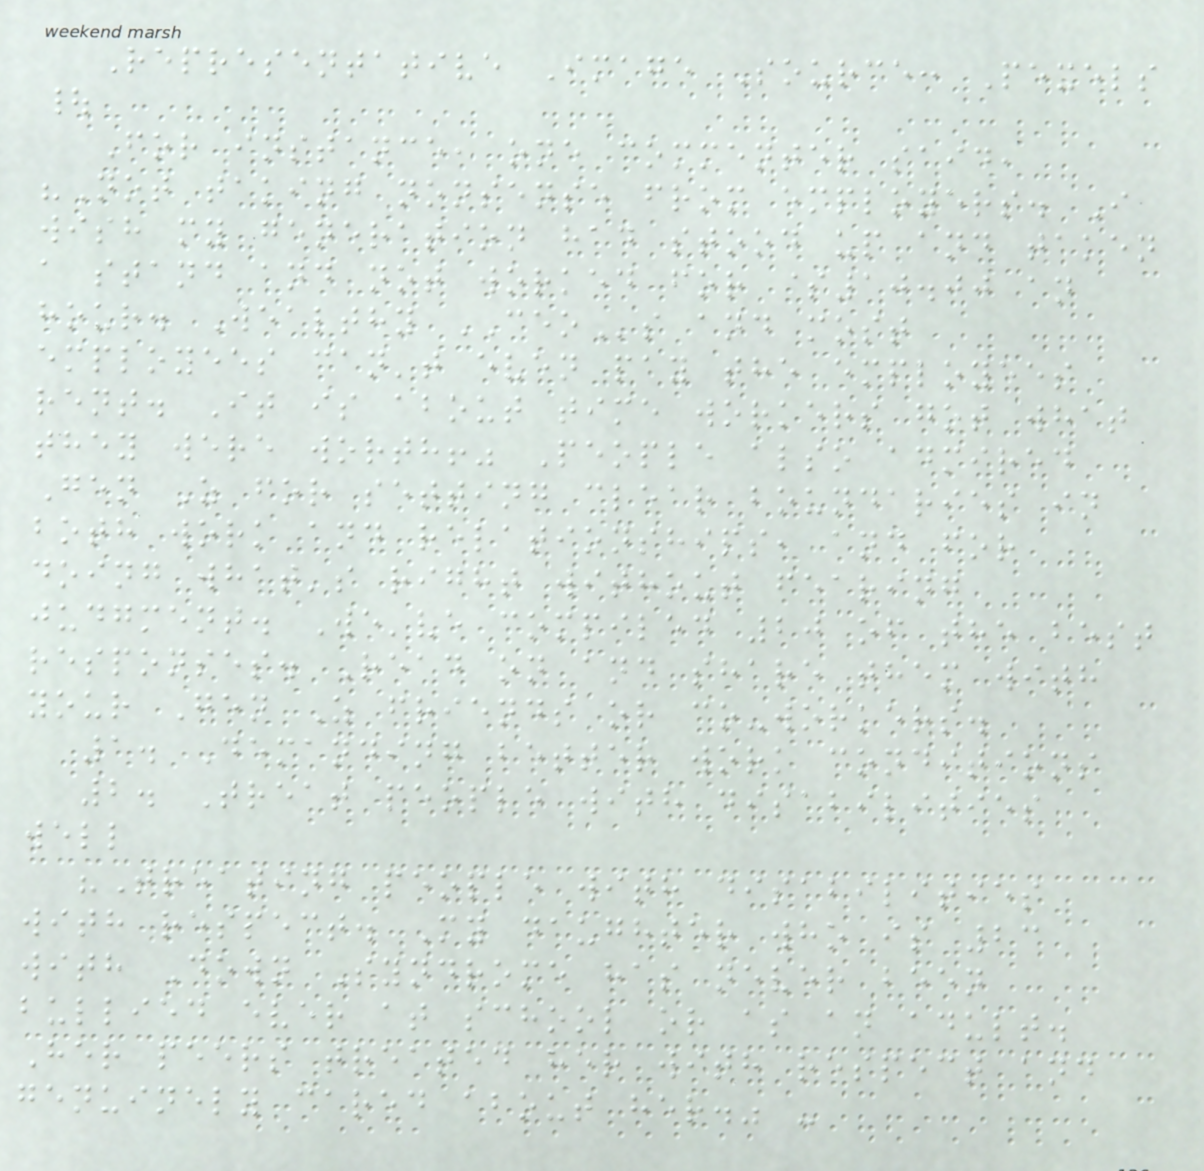Representative Image Source: Pexels
|
For instance, one commenter said,
"Not taking nonsense from employers. I
wish my generation had stood up and taken
a stand and not worked for $10.00 an
hour. Wealthy CEOs and most
employees can't even pay the employees
rent. It is about time workers got what
they were worth!" People also admired
Gen Z for setting clear boundaries in
both work and relationships, and for
doing what's right without fearing
judgment. We've compiled 20 of the best
responses. Read on and share them with
your Gen Z friends or co-workers.
1. Demanding better work conditions
2. Treat people with disabilities
well
"Treating people with disabilities
with respect. My daughter who is 23
with Down Syndrome has never been
bullied ever at school or as an adult.
Her peers treated her with respect and
genuinely cared about her." -
